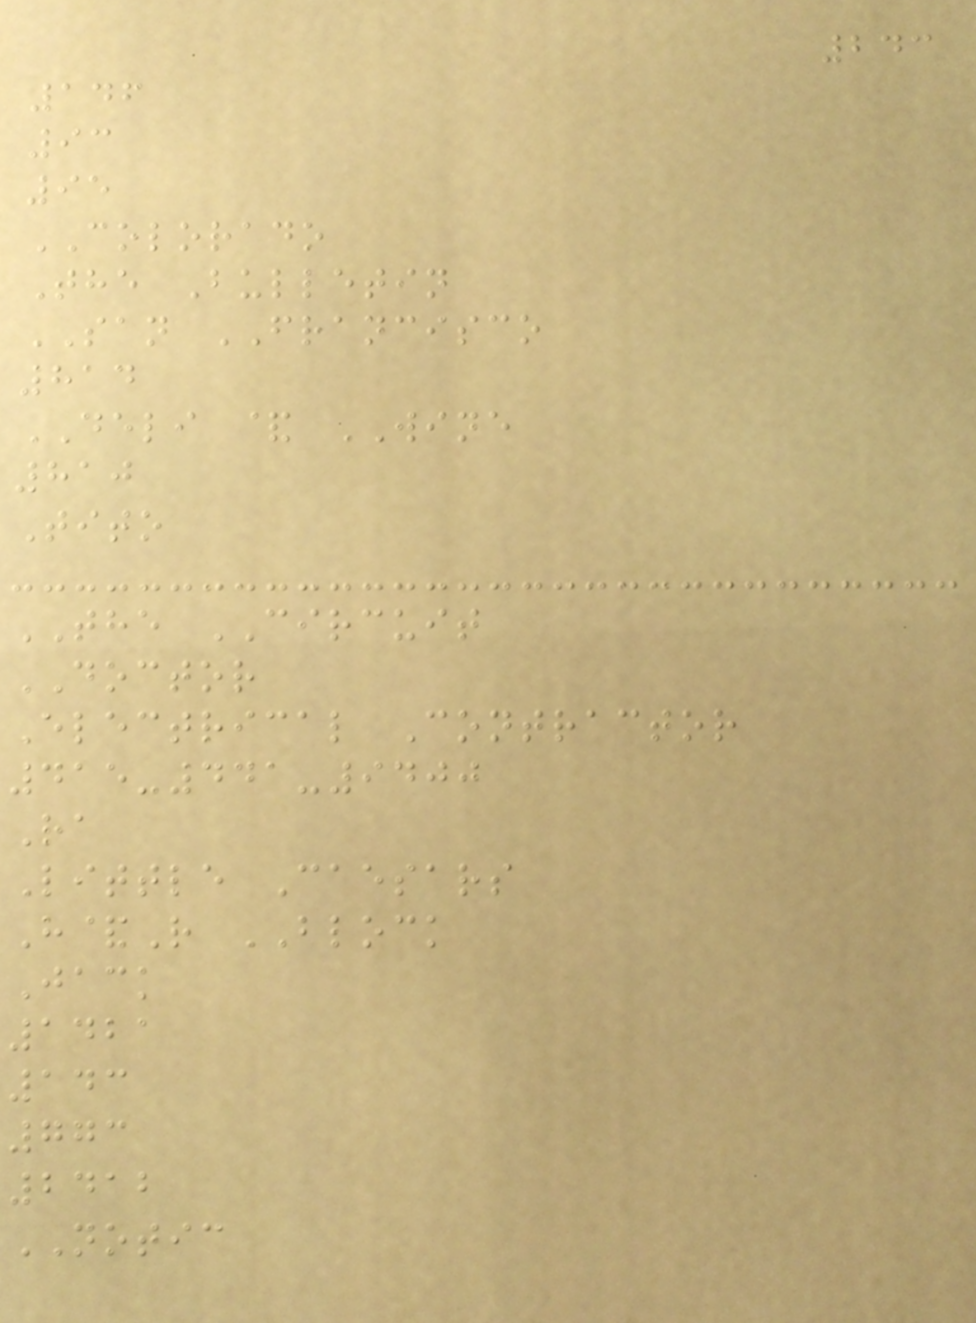243
146
93
95
COLORADO
The Bulletin
SAN FRANCISCO
814
DELI & WINE
810
Tito
THE CIRCUIT
DOCTOR
Electrical Contractor
415-441-9400
Ra
Little Caesars
H&R BLOCK
Jack
1421
143
773
2412
NOTIC
